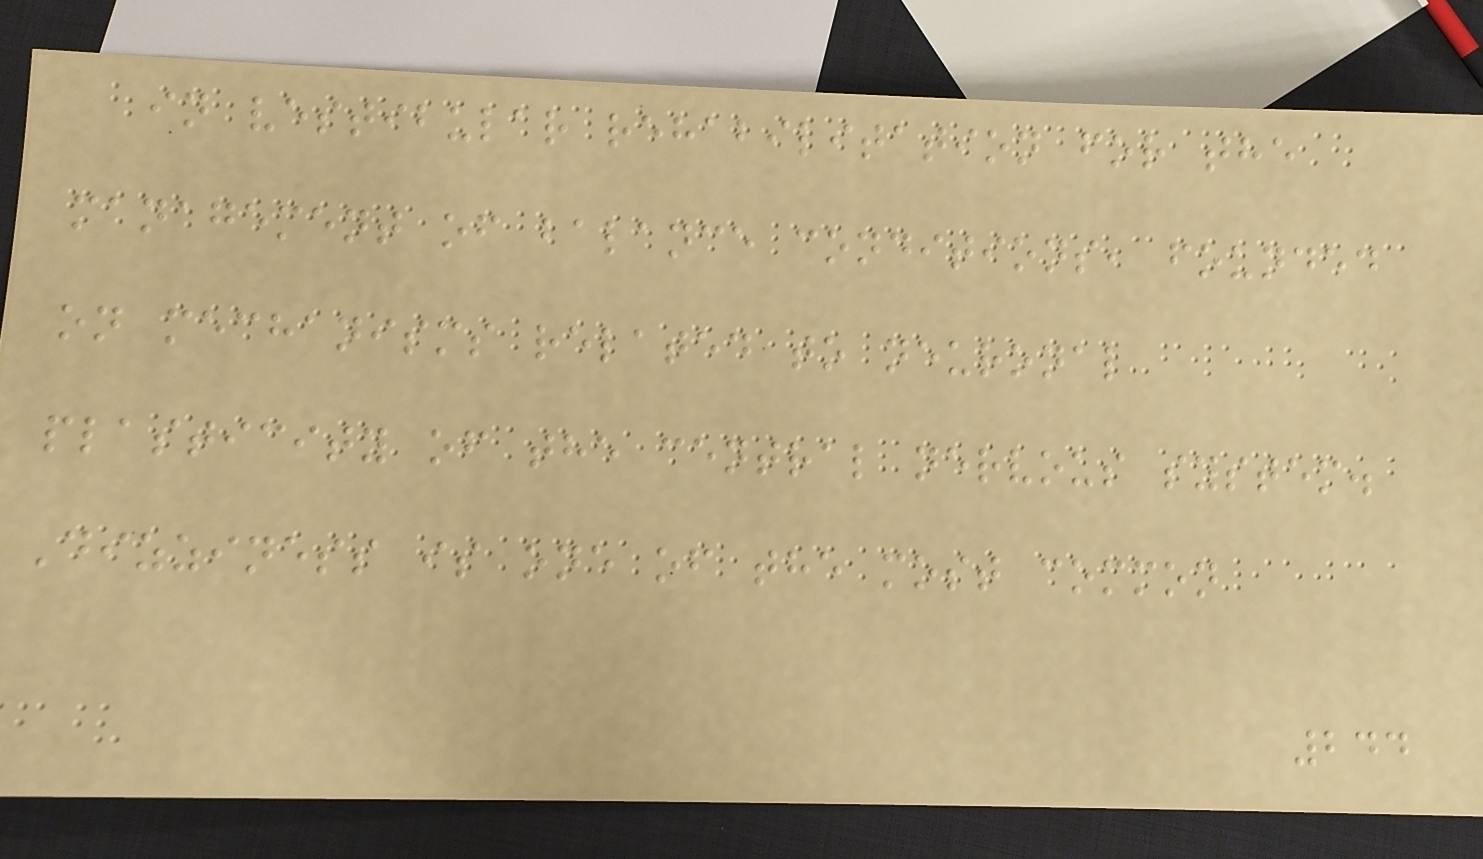in vestibular rehabilitation for the
management of balance conditions, founded
on mechanisms related to neuronal
plasticity of the central nervous system.
Dizziness is one of the most common
244
